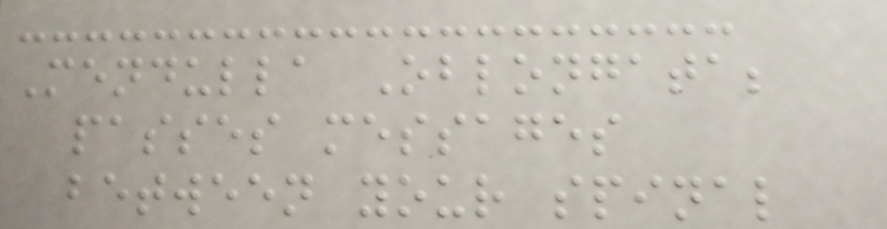Mendulla Oblongata;
passes messages
between your spinal
